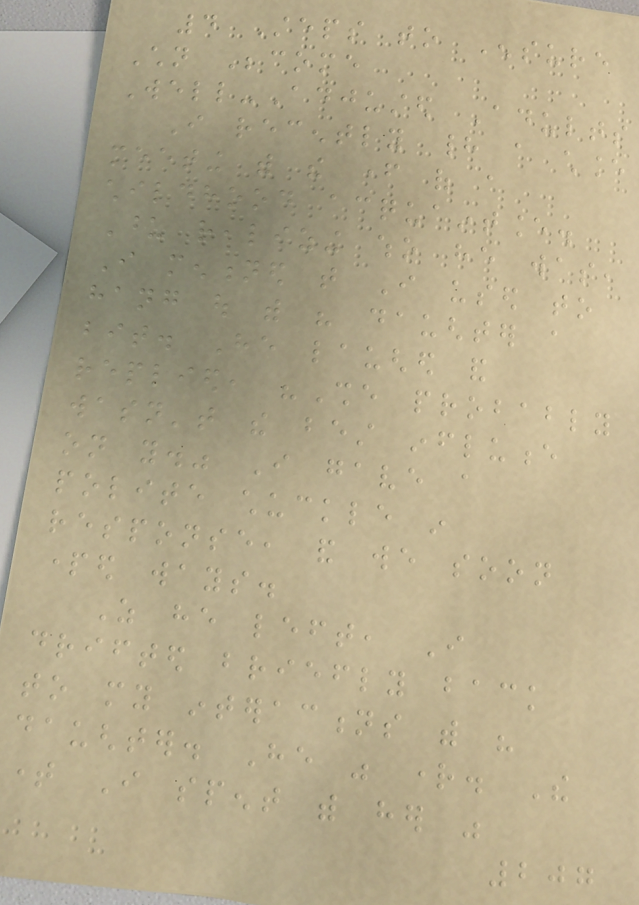4 Steps to Ensure
Children Become
Well-Adjusted Adults
I recently had a chance
meeting with the father of a
childhood acquaintance.
Upon realizing who he was,
I mentioned that I used to
hang out with his daughter a
bit. He laughed and
replied, "She probably
wasn't the best influence
on you." I gave a
polite chuckle in
response, and we soon
parted ways.
As he left, I
drifted briefly back
to my interactions with his
daughter. He was right. The
time I spent with her was
207
